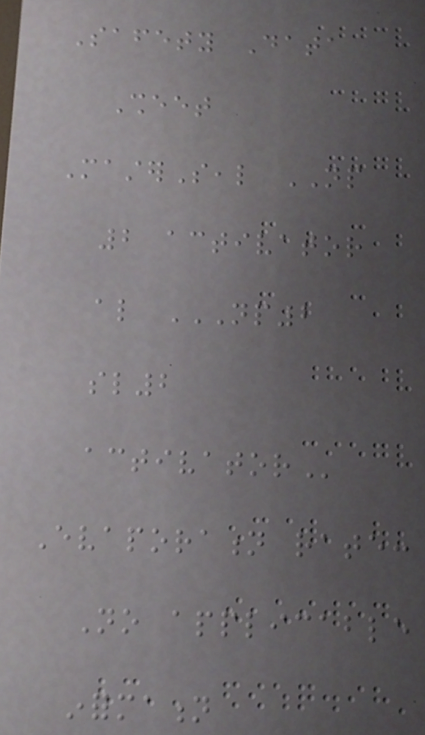Safety Data
Sheet
MasterSeal NP
2 activator
also NP2
SL2
ACTIVATOR
Evaporation rate:
No applicable
information
